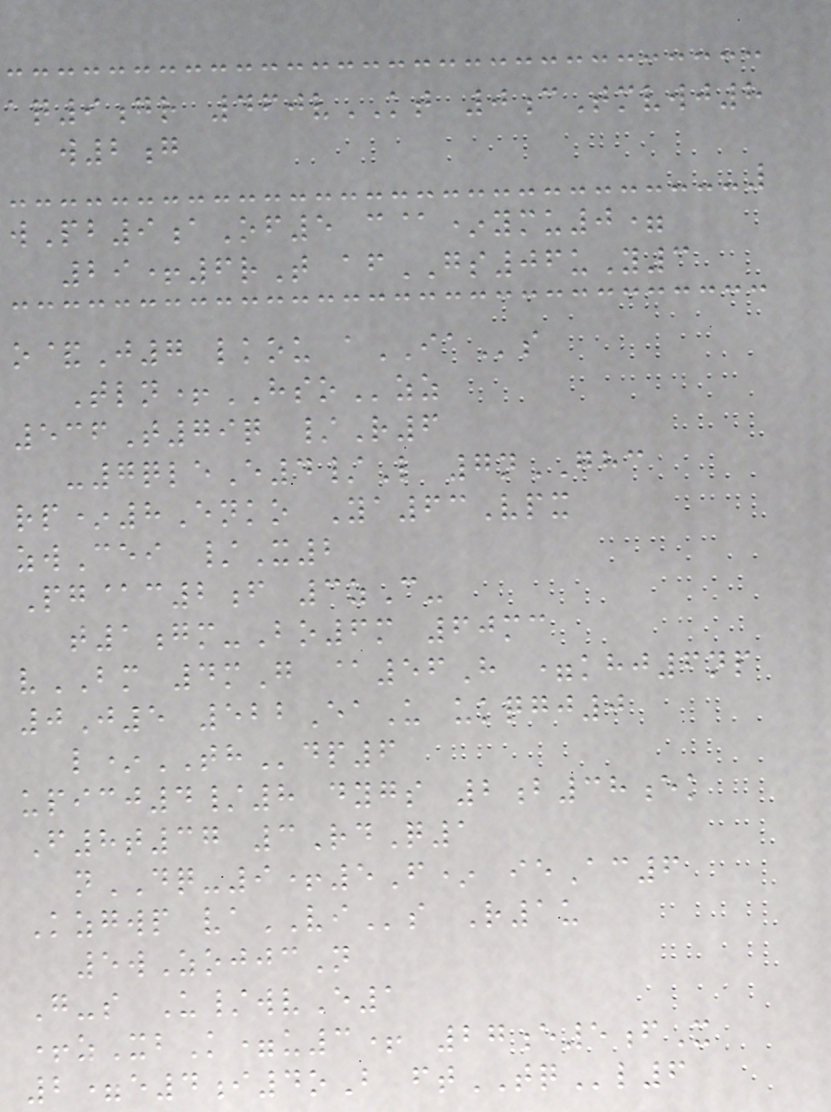aq9gr 460vKT 0cTmvwj8
w2g
wPb9aOf5 c@*ymu0=
29+6rT afGS06uY3
o&J7 lkou aIAs
Tln+HSOzz
536T79q /R6
-7qleE4/L 7nGHC
rp*8Enko Ya63Vpx
zwCei /X2
Pg@c2f 3zC-
t1gm-Bo6m 60mc
vBM 4mG @56H =khj6np
0J5 522EaU ukqgj0
l*THdp6
upicj4/8 dygs 2b38ek
F8t37 3RdQ1
nDQ-9+5F* ieAc6
Kzgwp vaVIs R1u
5wZojjcN
G-s U/wvE1
+zXbK=u3+ 27e5fX
2=e4i4oB ftTQl6
